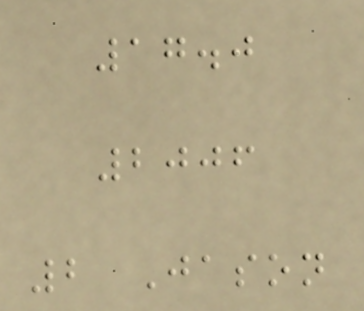17.0
2006
2 Jason
